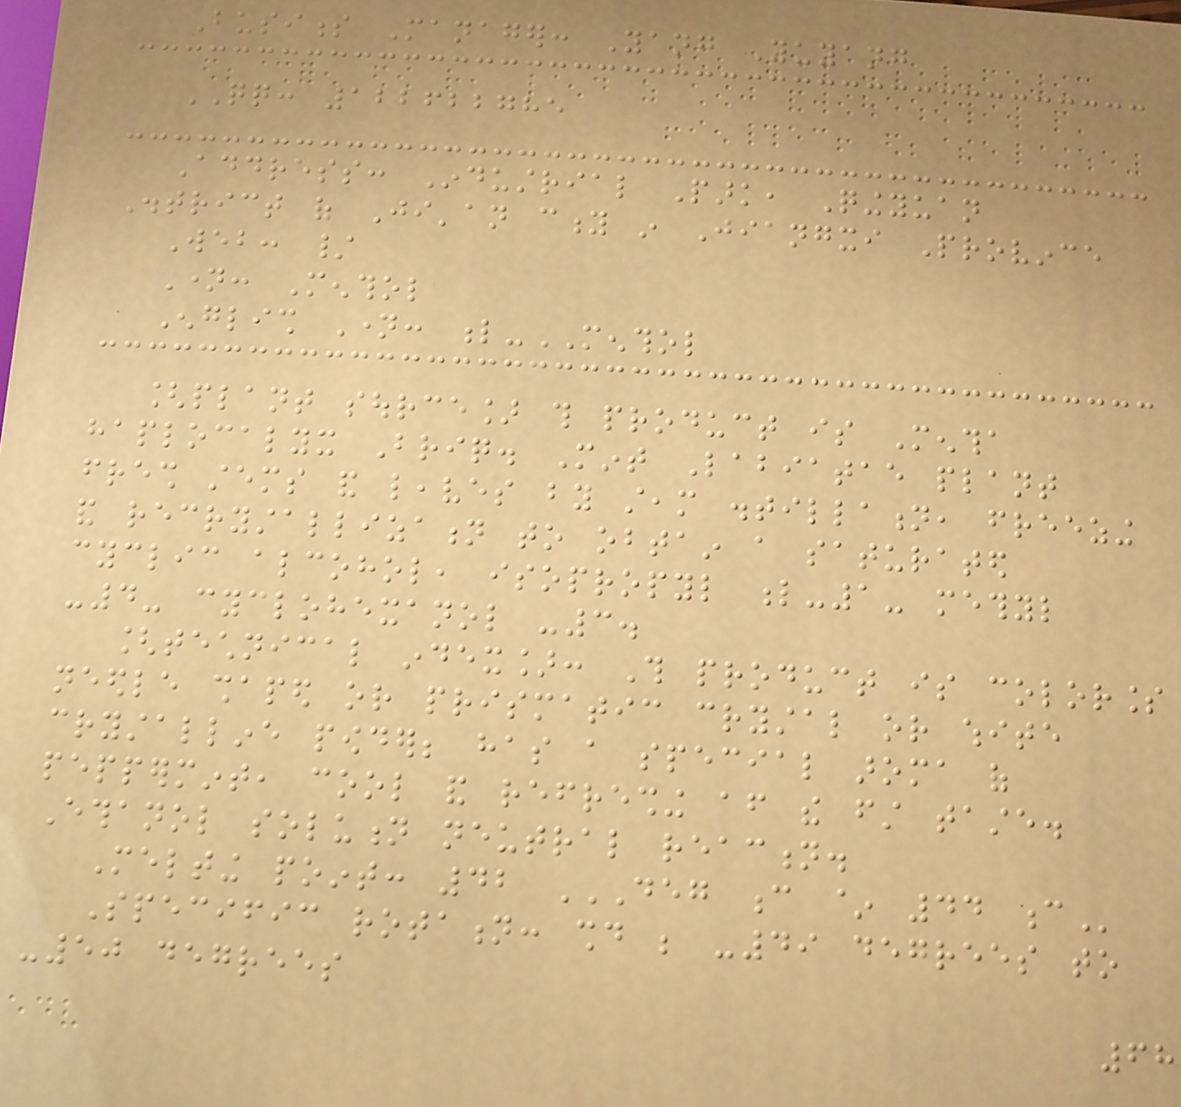Business Manager: Yang Yuyang
QQ: 122622785
Address: Industrial Park, Qingyuan
District of Ji'an city in Jiangxi Province
Web: /
Name: Menthol
English Name: l-MENTHOL
[plant source] this product is Mentha
haplocalyx Briq. Mint Labiatae plant
fresh stems and leaves by steam distillation, freezing
and recrystallization to obtain a saturated
cyclic alcohol, isopropyl l-1- methyl
-4- cyclohexanol -3.
[technical index]: This product is colorless
needle shaped or prismatic crystal or white
crystalline powder; has a special aroma of
peppermint, cool and refreshing after the first taste.
Ethanol solution neutral reaction.
Melting point: 42 DEG C ~ 44 C
Specific rotation: should be -49 degrees to
-50 degrees
68
